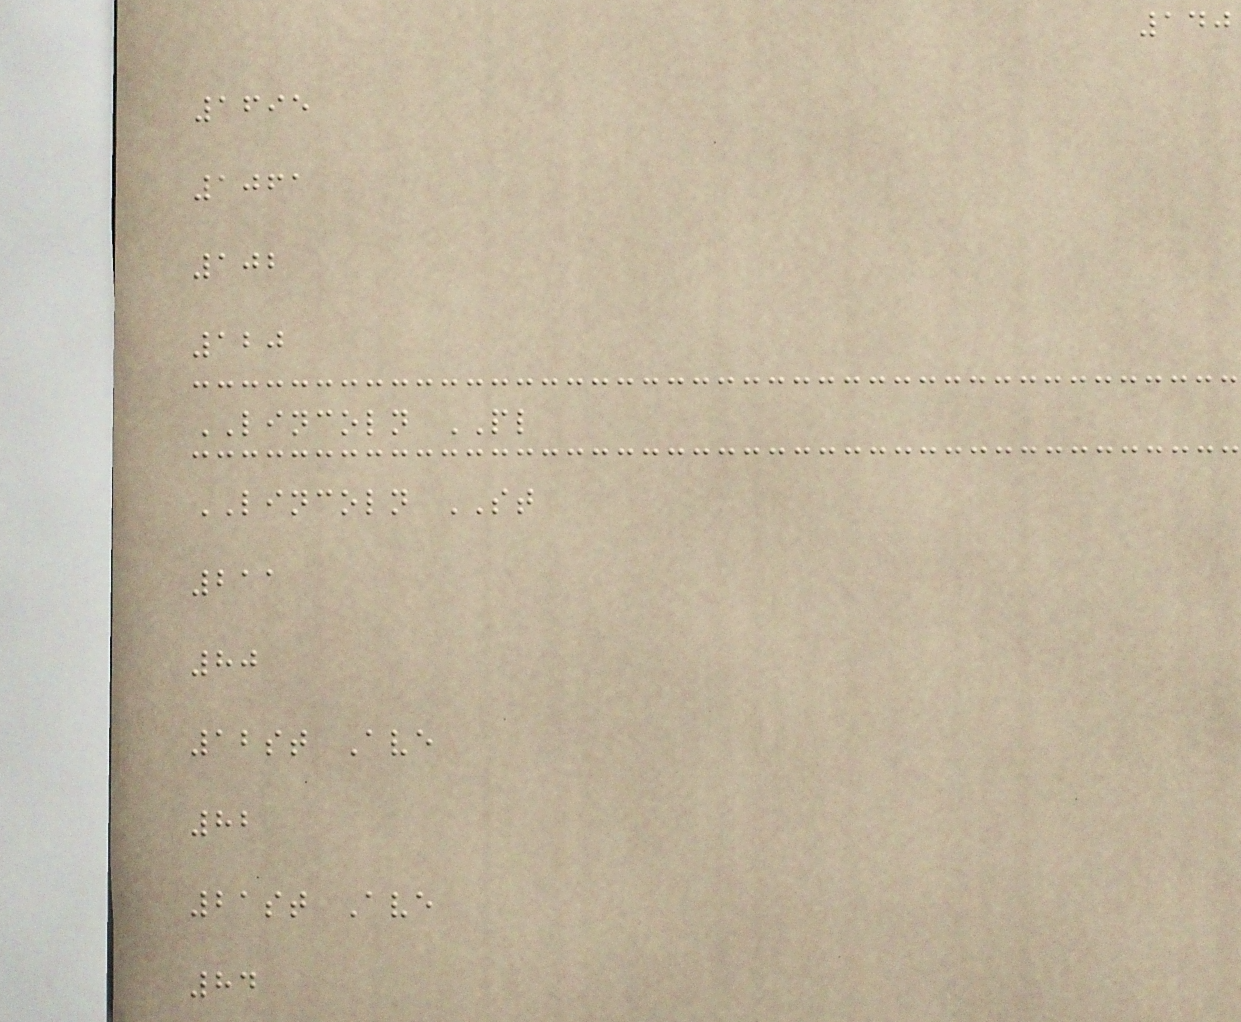140
1695
1061
102
120
LINCOLN PL
LINCOLN ST
211
80
12st Ave
82
21st Ave
84
